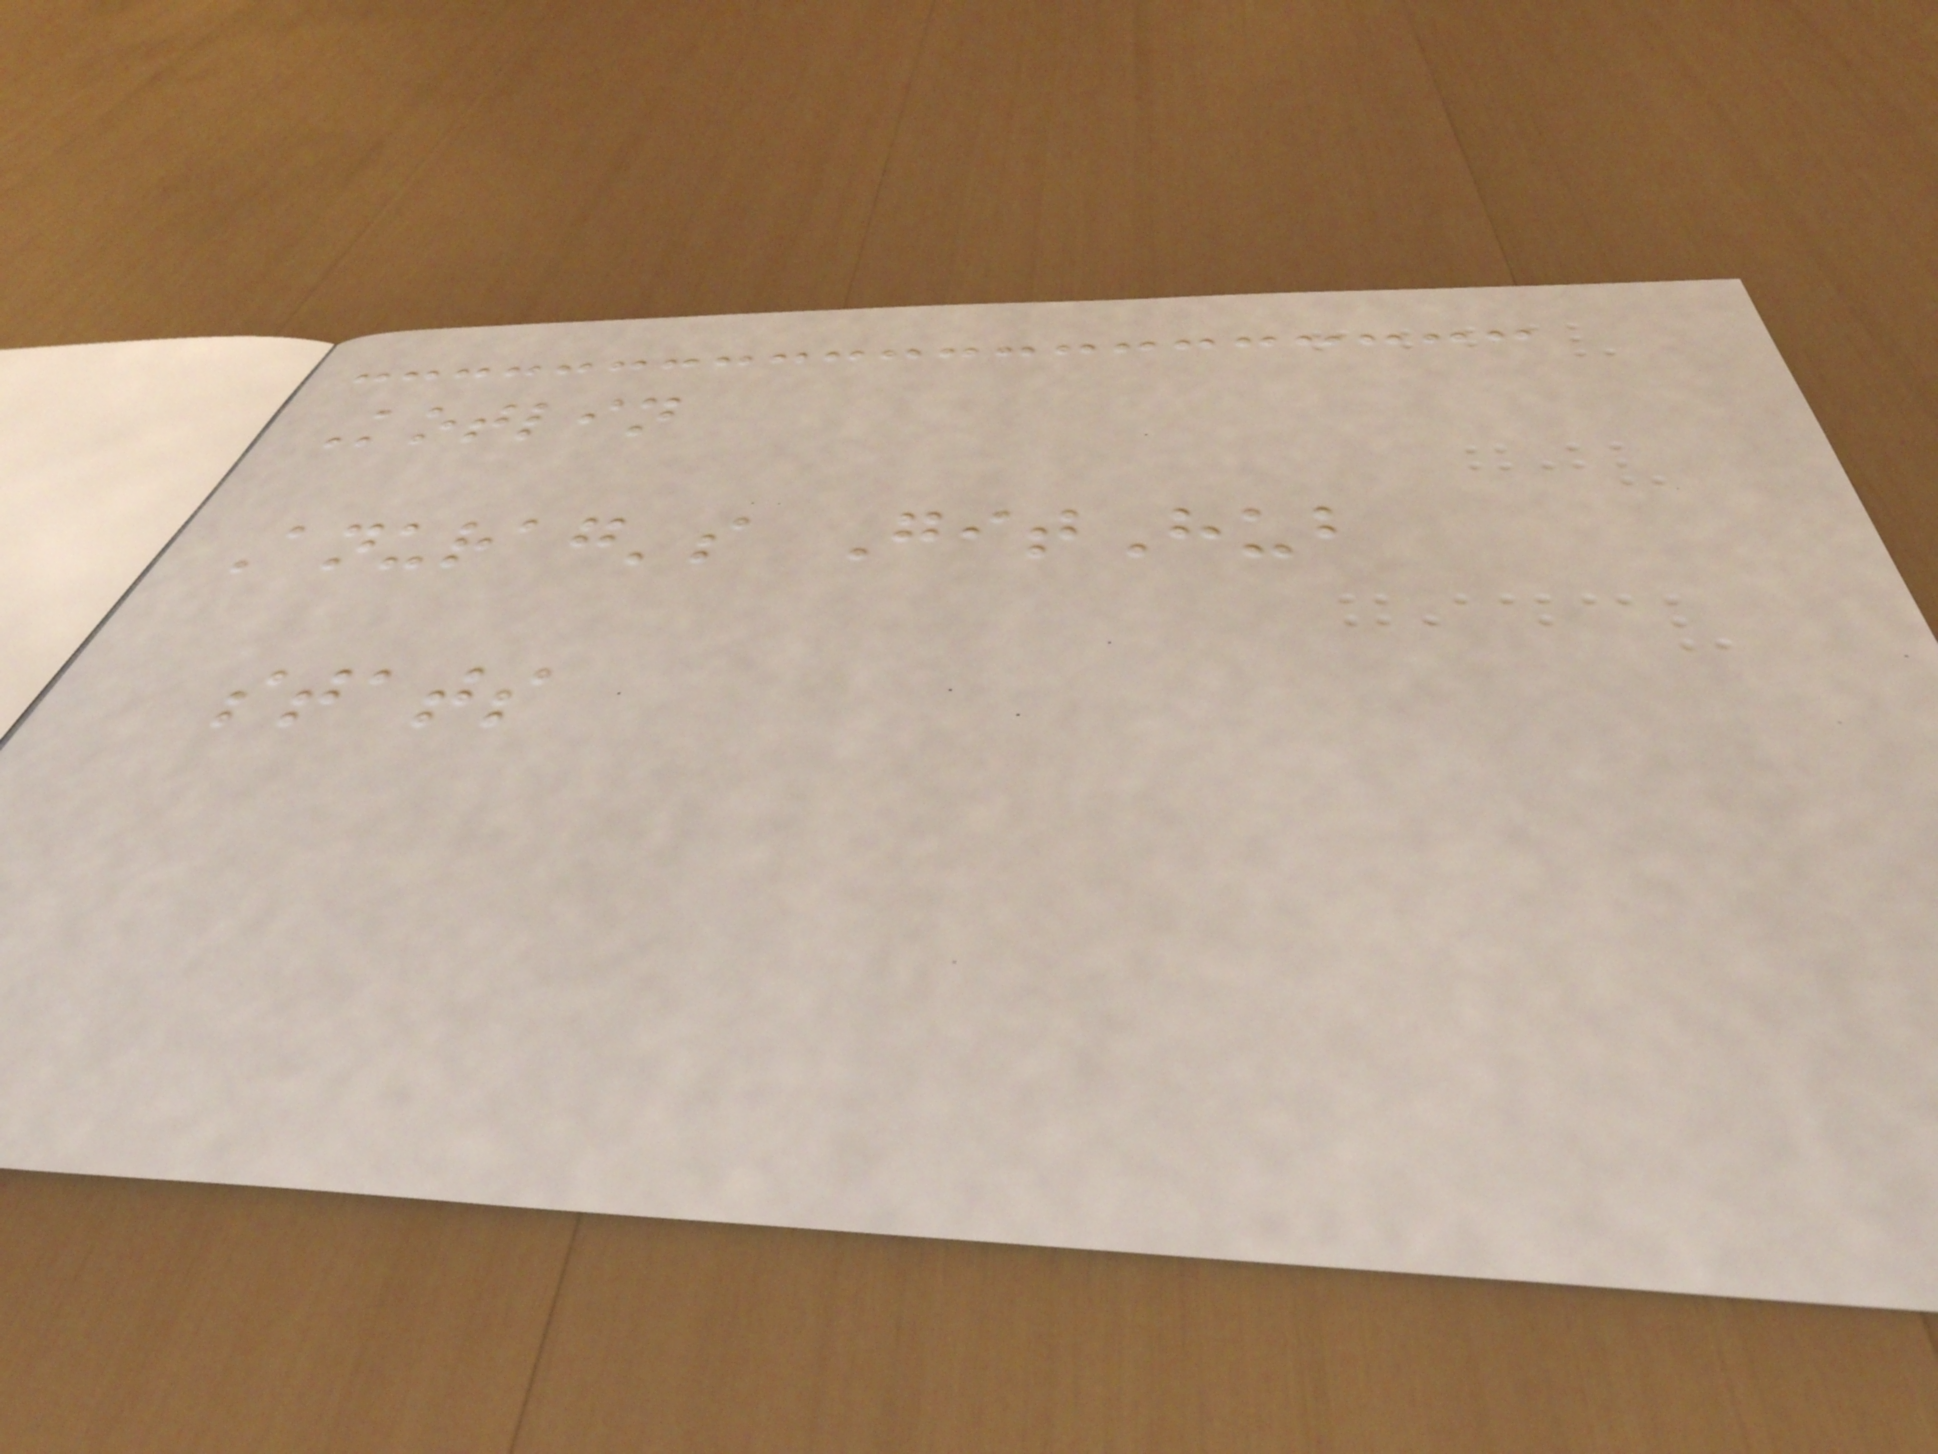Kotlin
Anurag's GitHub
stats
